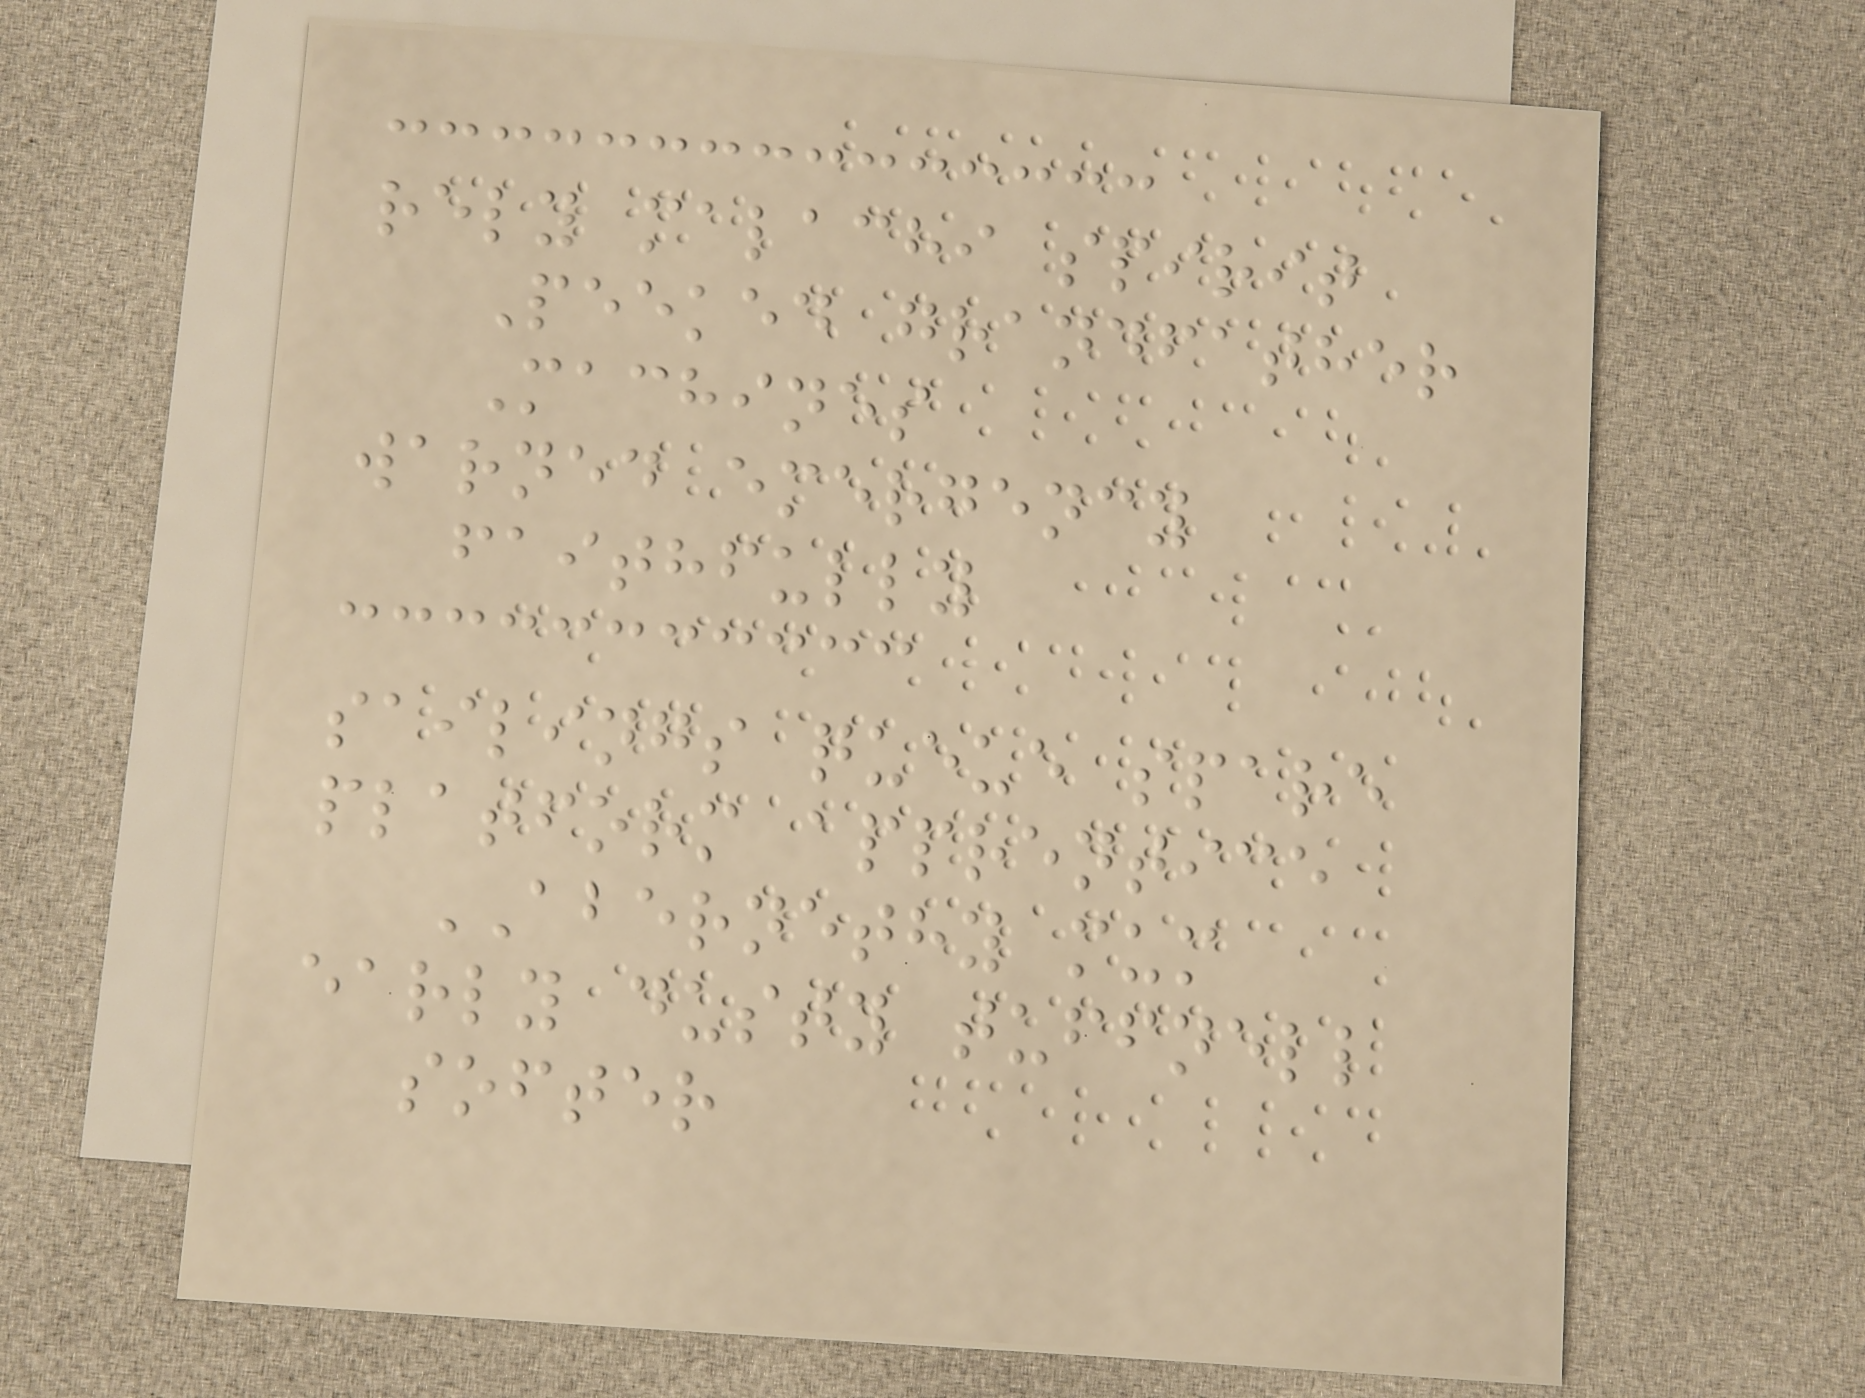rely malachi spirit
Peeked grandfather
Machines
warned emergency
faithfully
sailings queue spare
platform apprentice
ABERNETHY mum
early dusty tuffnell
softer
